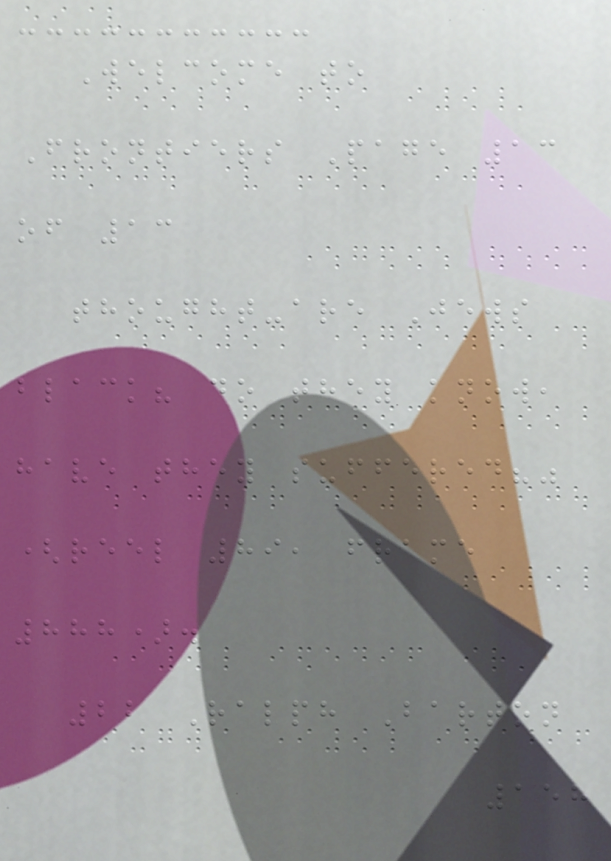Welcome to
Frontiers Page 13
of 13
thought-are Jews
black? do they know,
have they suffered?"
(reel 89, frame
888).
22 Ralph Barton
158
